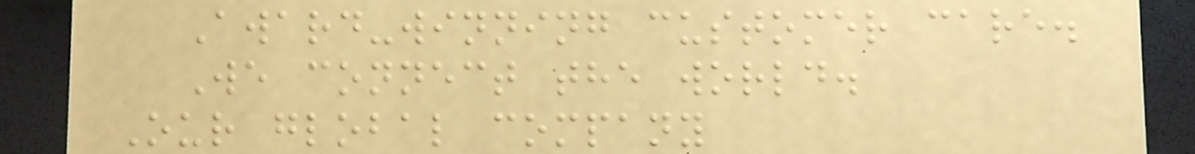Award-winning customer care.
We connect the world.
Our global company
